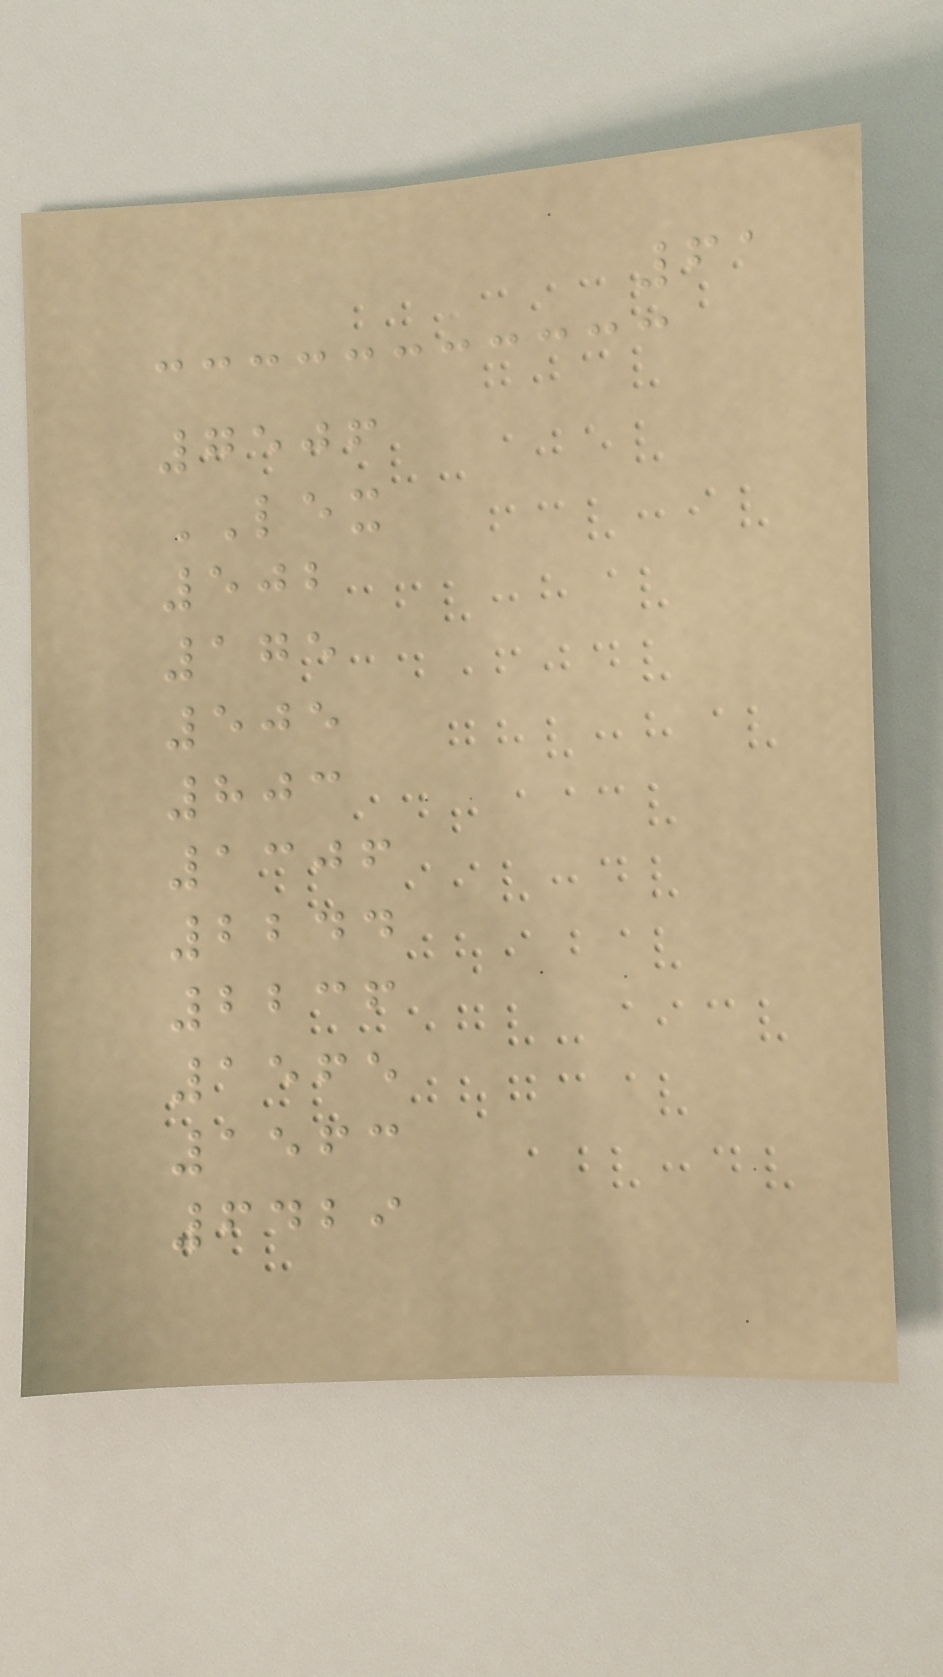61
7506
LEX
502
175
505
803
1306
2244
2236
1565
1563
6429
